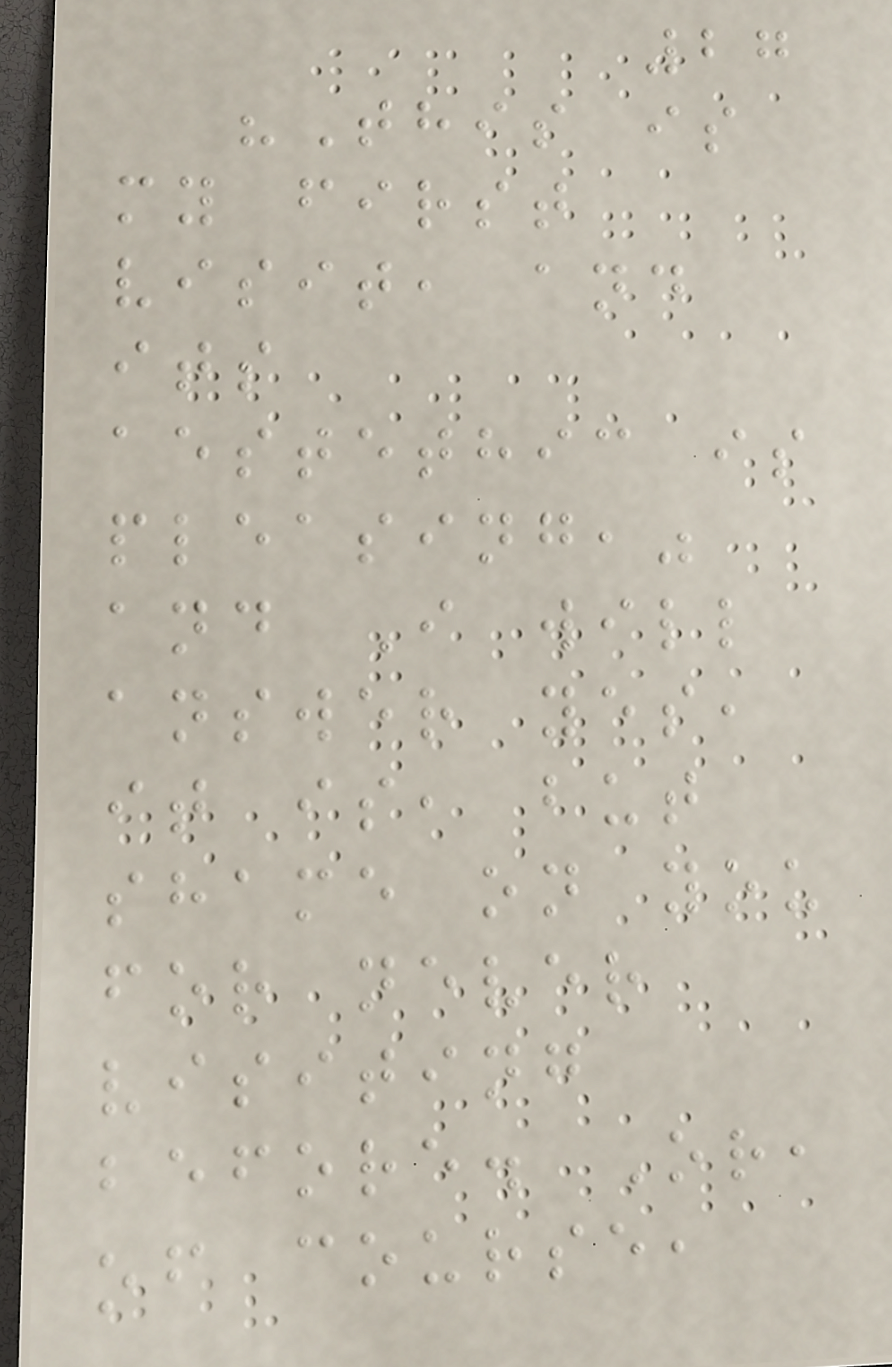27
"This is
my first
visit, and
its
aestethic is
pleasing,"
and I will
answer yes,
it is, but
shame on you
for never
visiting
before. Or,
of course,
